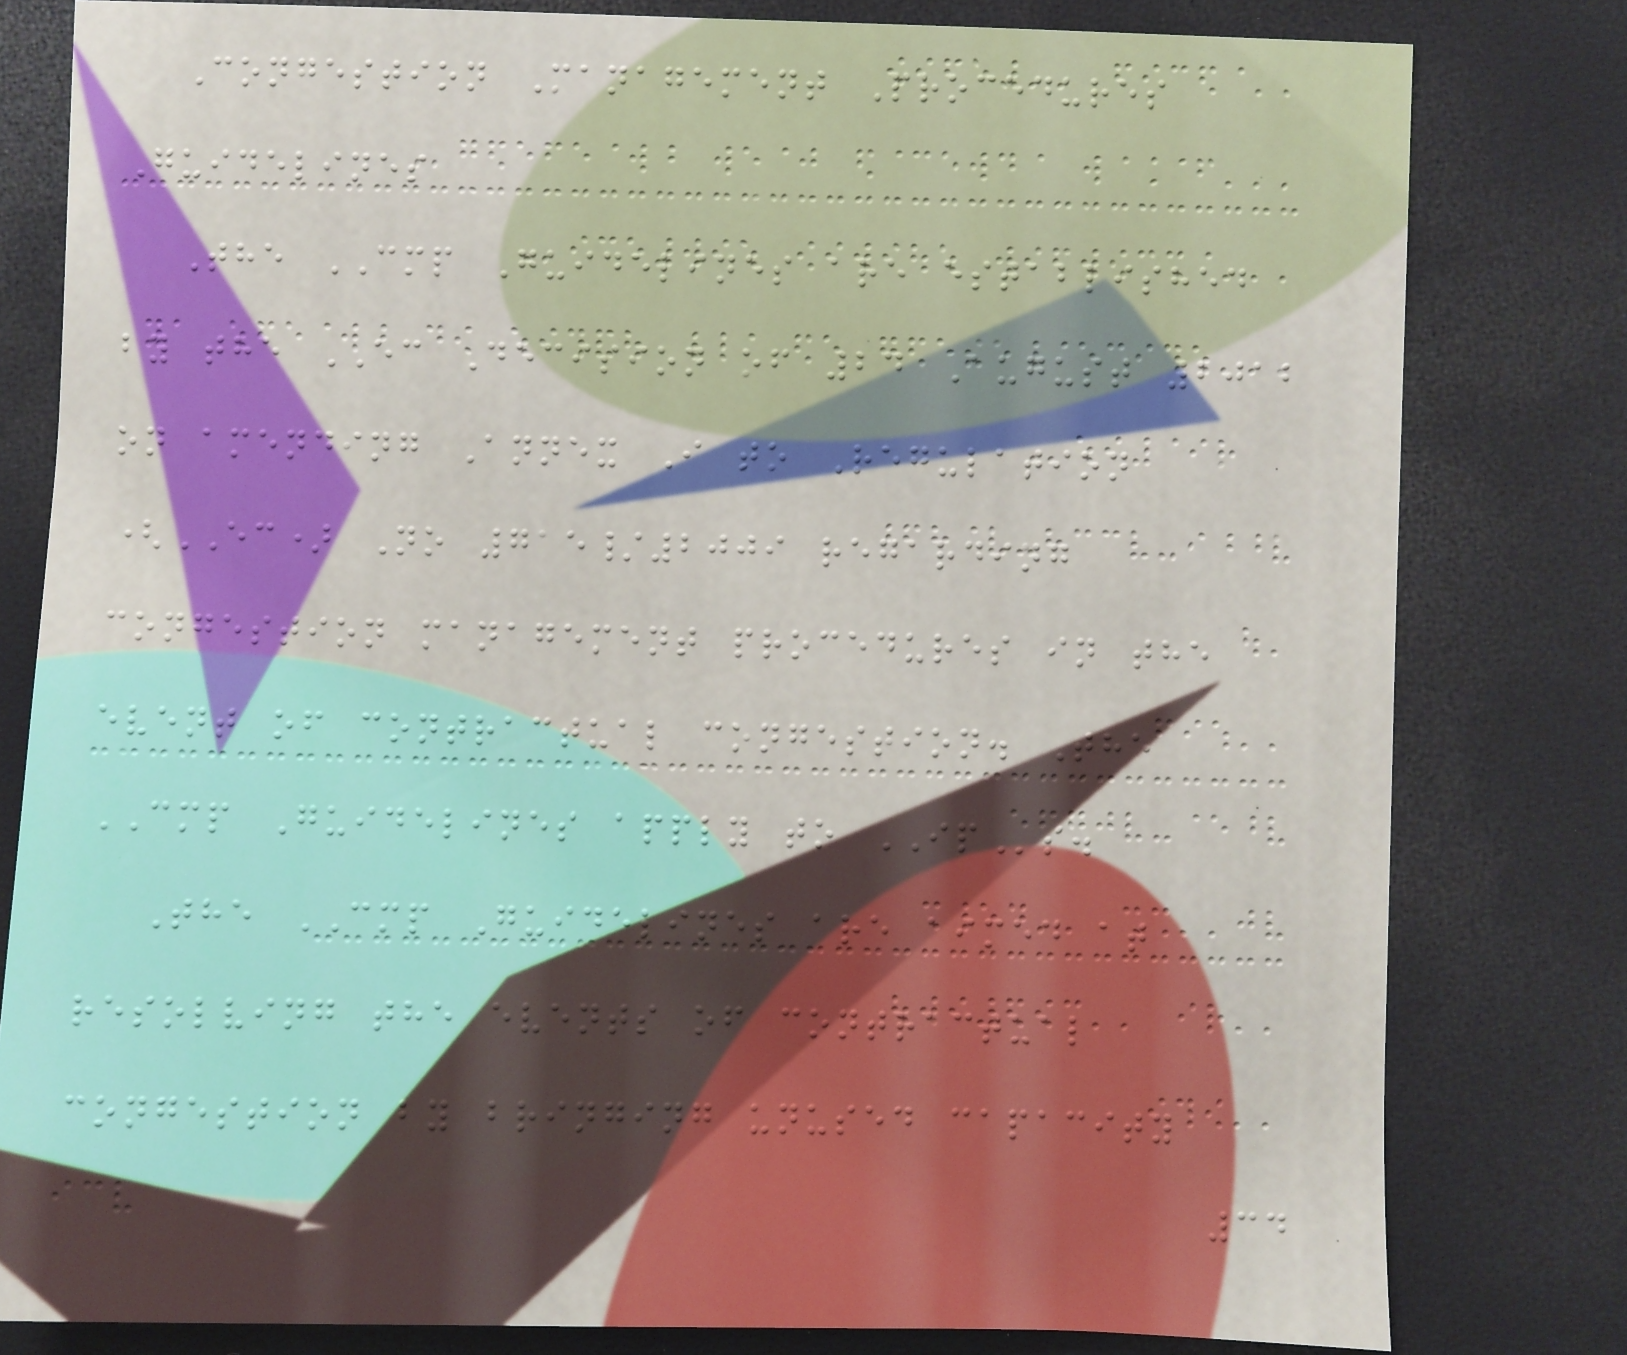Congestion Management Procedures
Guidelines
The CMP Guidelines are established
by the EC Decision of 24 August 2012
on amending Annex I to Regulation
(EC) No 715/2009 regarding
congestion management procedures in the
event of contractual congestion. The
CMP Guidelines apply to IPs.
The CMP Guidelines are aimed at
resolving the events of contractual
congestion by bringing unused capacity
34
